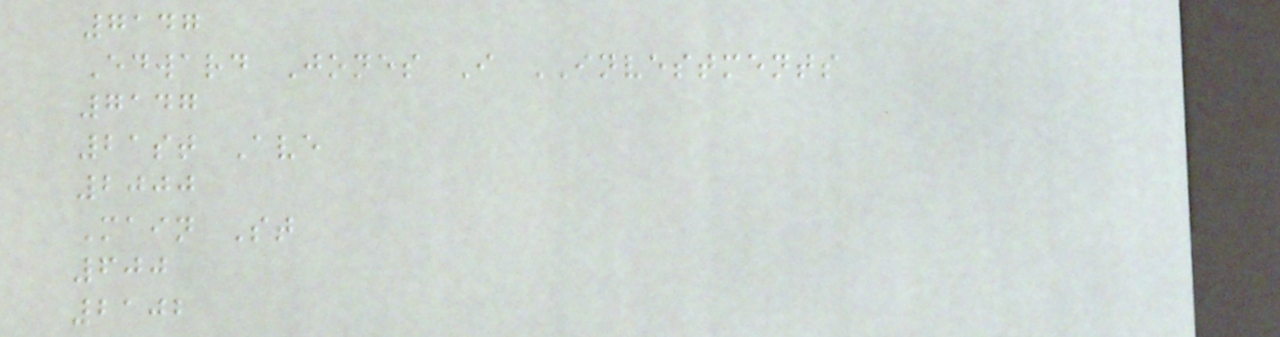7147
Edward Jones I INVESTMENTS
7147
21st Ave
2000
Main St
600
2102
